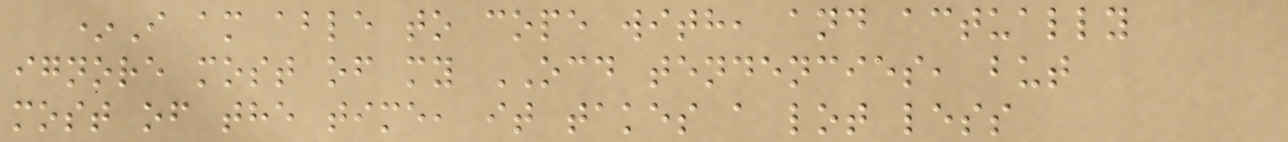*I am able to cope with, and actually
ignore most of my OCD tendencies, but
most of the time, it takes a lot less
